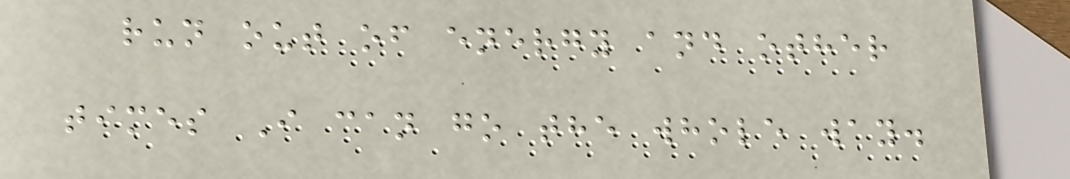run out of energy and other
times I can go the whole way.
